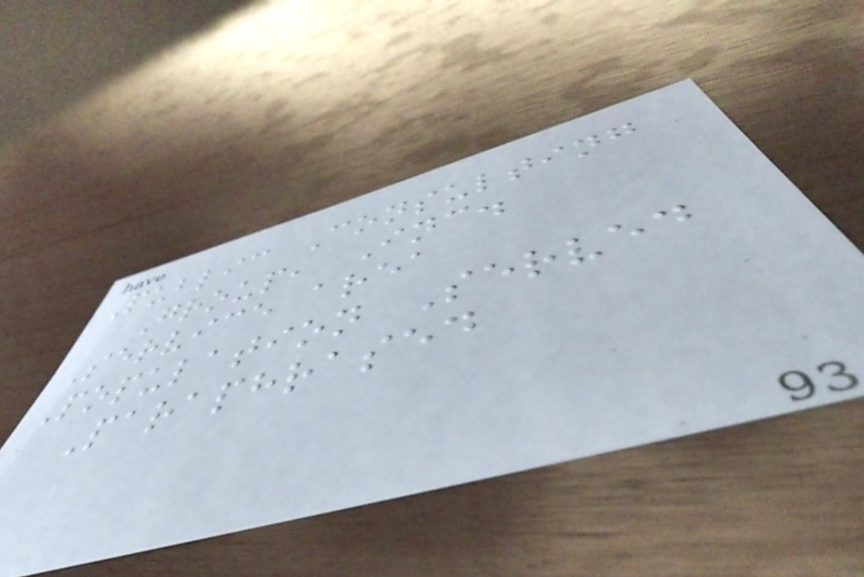Public Consulting
Group, Inc.
Service area
Population Served
Paraphrased
